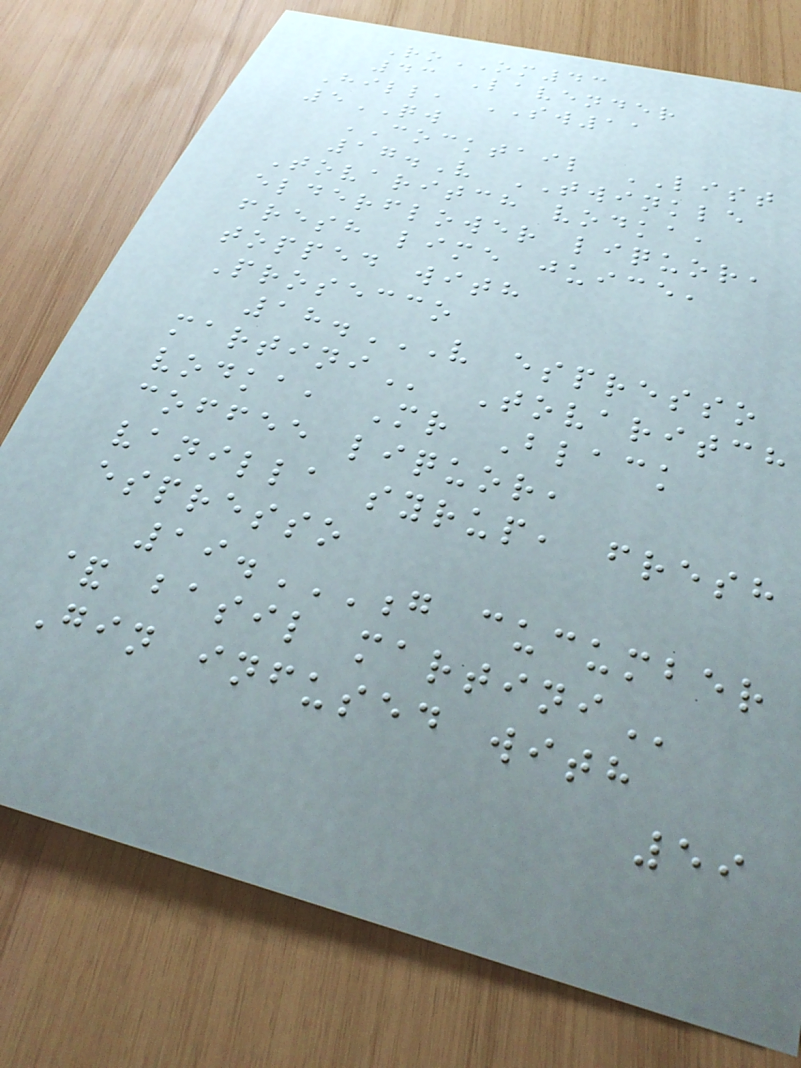RoOM43
43 Lavender
Hill, SW11
5QW
COCKTAIL LIST
17.V TWINKLE
Tovaritch vodka,
elderflower liquor,
fresh lime juice,
topped with
Prosecco
18.V ESPRESSO
MARTINI Tovaritch
vodka, Mr Black
coffee liquor,
vanilla syrup, fresh
espresso
19.G CUCUMBER
& BASIL MARTINI
Gin infused with
59
